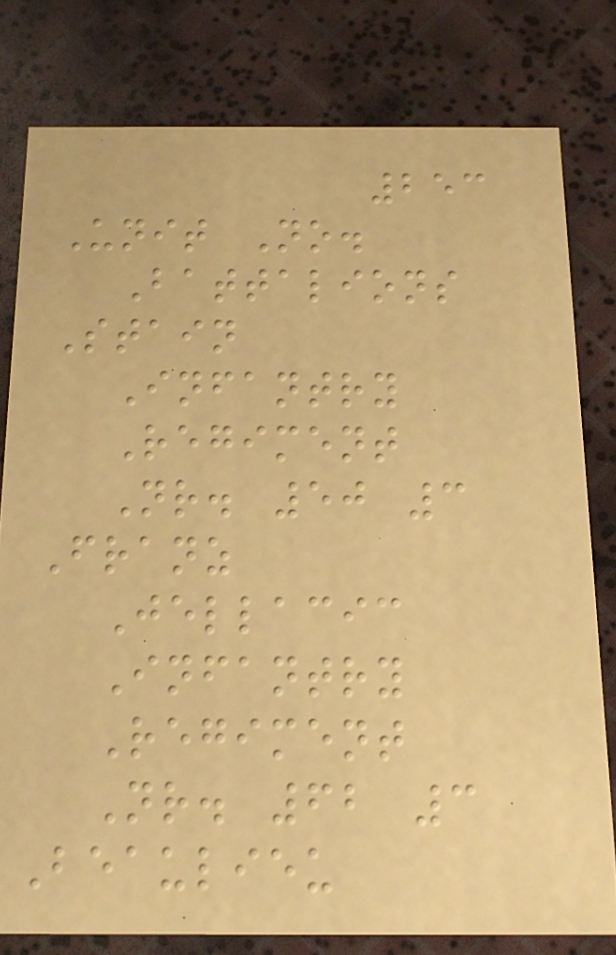253
Unit No.
Battalions
Stain
Infantry
Regiment
Nr. 50 3
Franz
Jellacic
Infantry
Regiment
Nr. 62 3
Beaulieu
